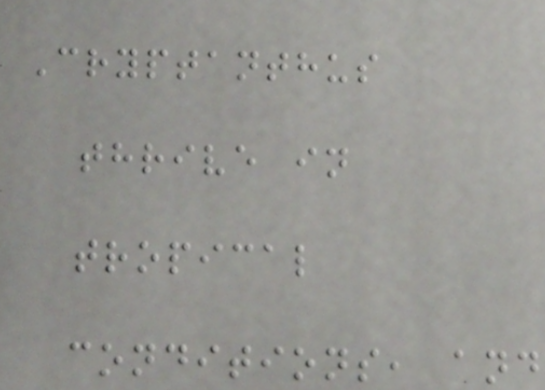Cryptanthus
thrive in
tropical
conditions, and
